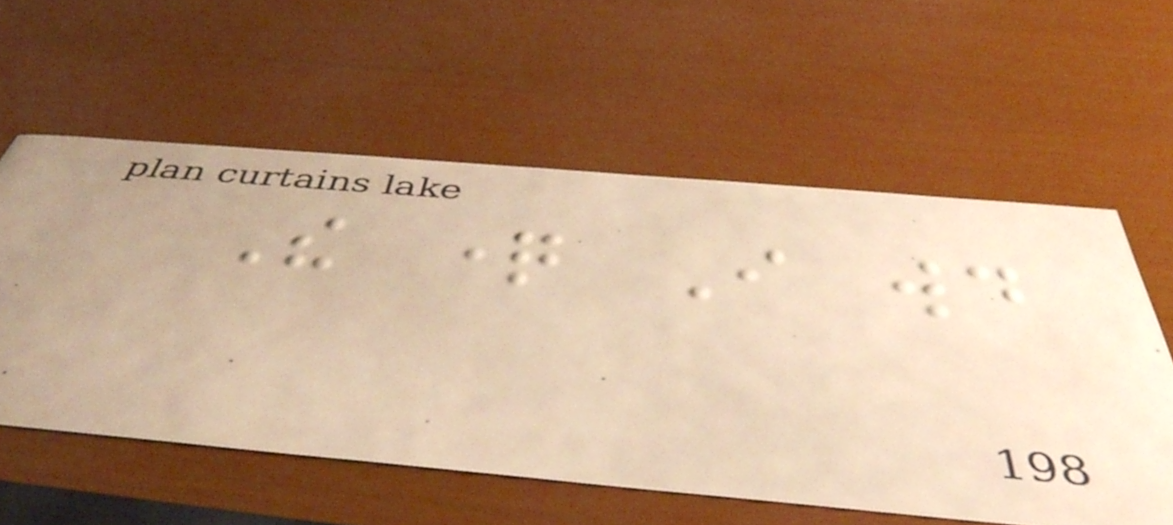The question I would
